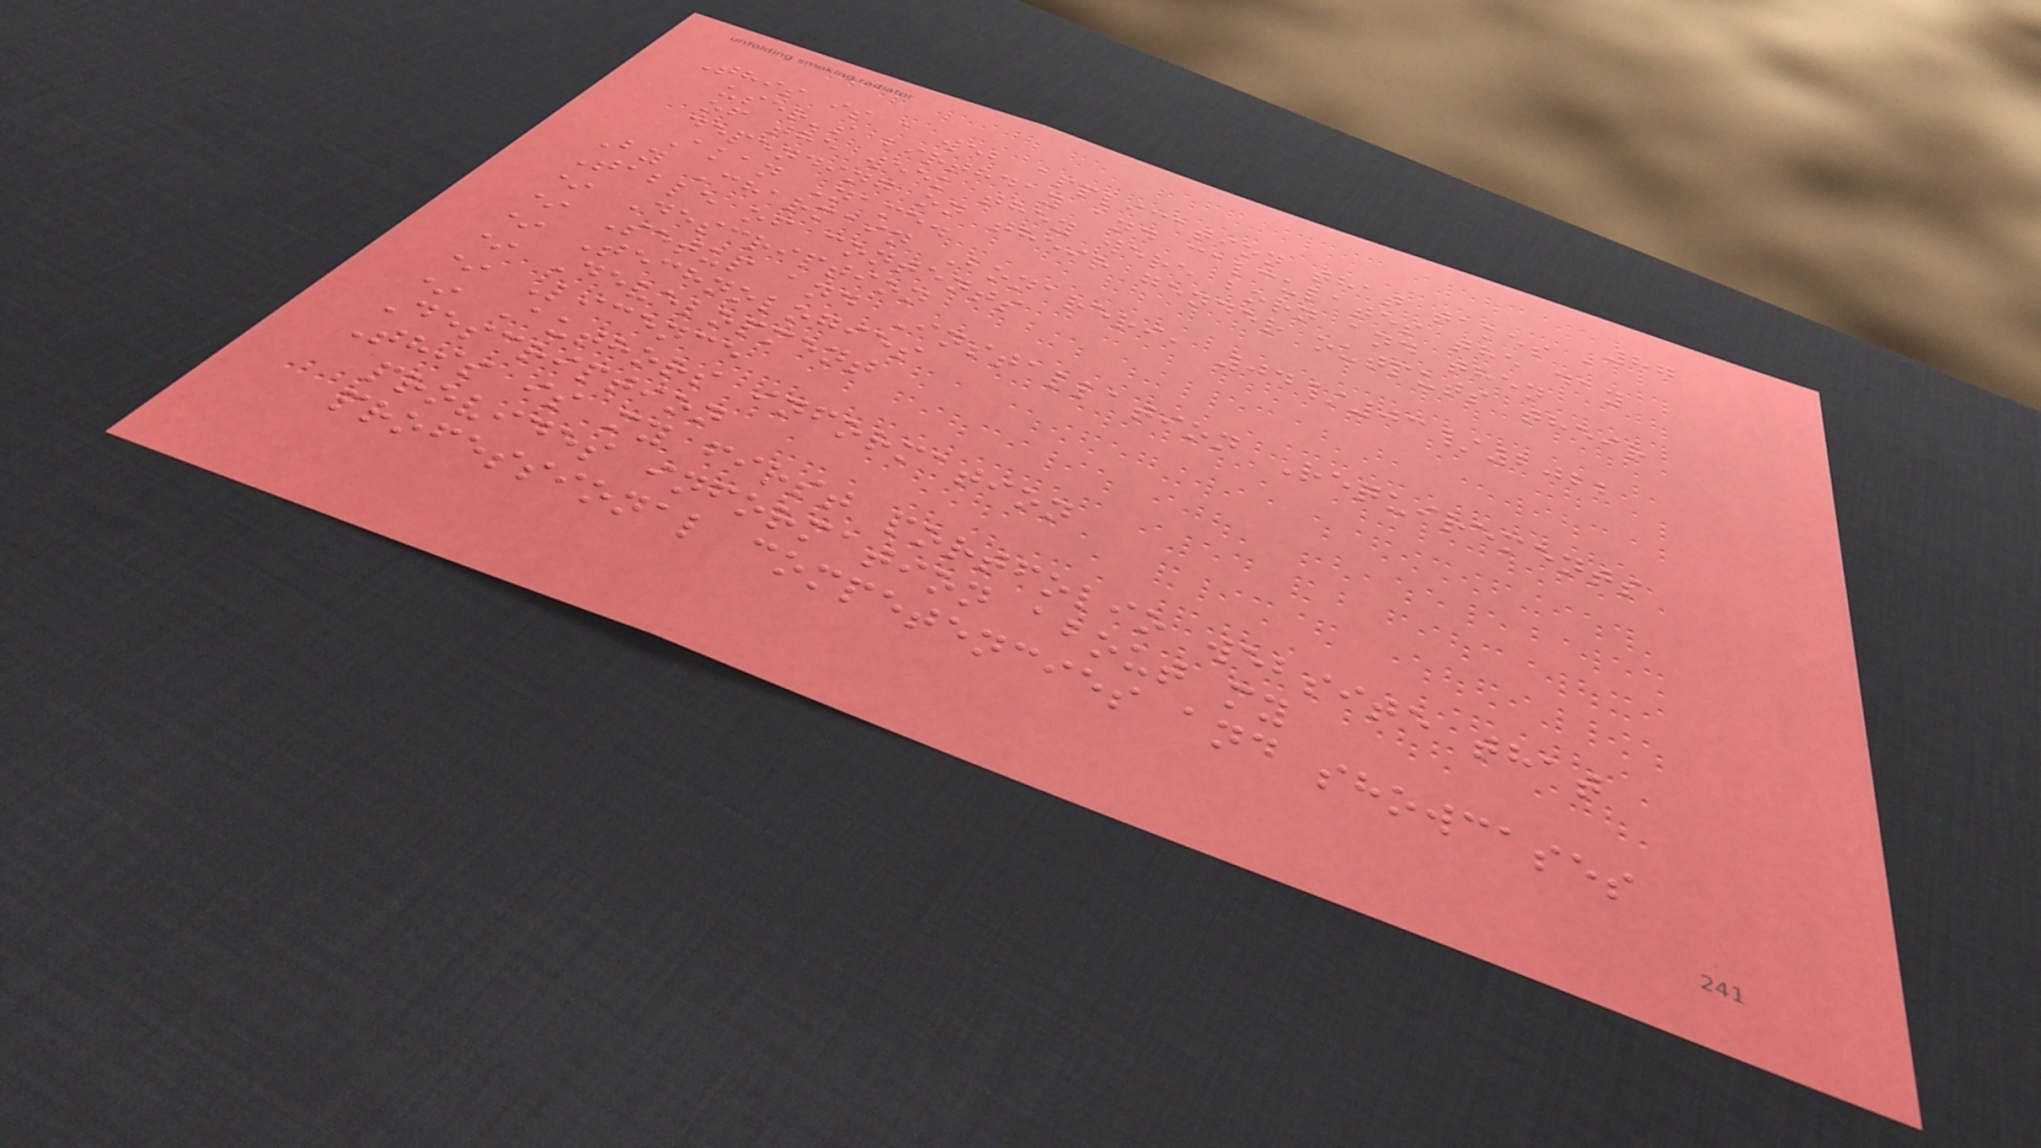87
This is a web application that takes a
user's birthday and calculates the day
of the week they were born and then
depending on their gender outputs their
Akan Name.
By Charmain Bonareri, 04/03/2022
Table of contents
* Description
* Setup and Installation Requirements
* Technologies
* Development
* Licence
* Authors information
Description
This is my first portfolio website that
provides information about my
professional competencies and showcases
